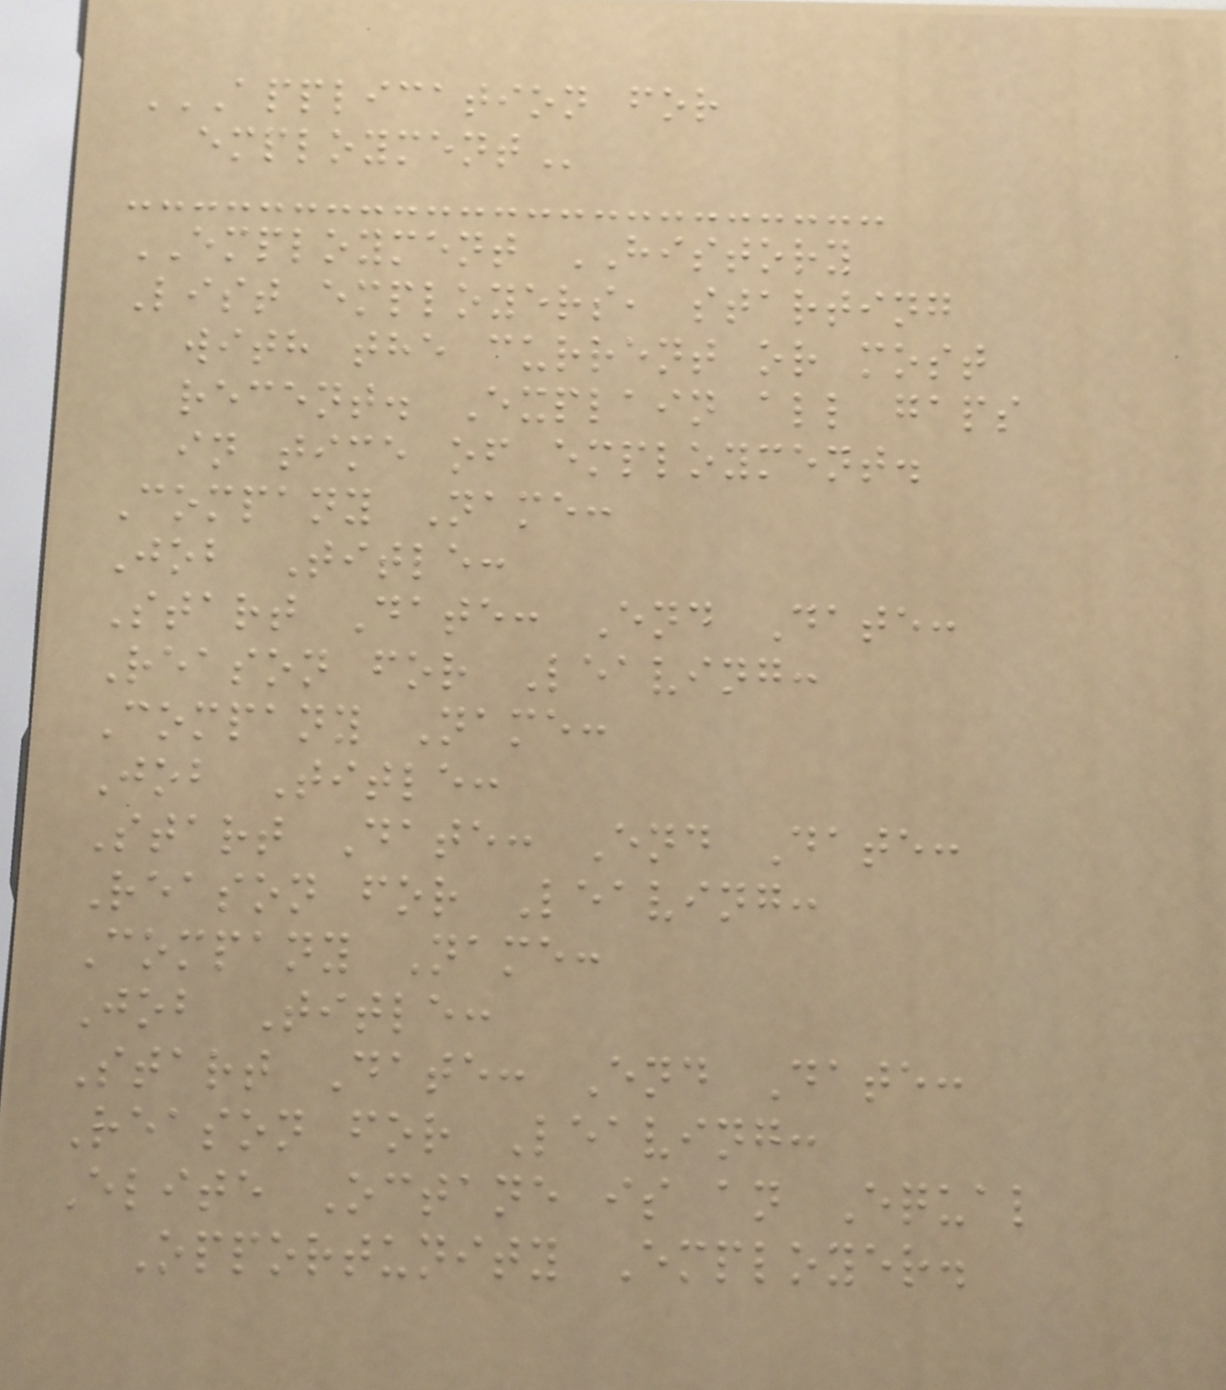APPLICATION FOR
EMPLOYMENT
EMPLOYMENT HISTORY
List employers, starting
with the current or most
recent. Explain all gaps
in time of employment.
Company Name:
Job Title:
Start Date: End Date:
Reason for Leaving:
Company Name:
Job Title:
Start Date: End Date:
Reason for Leaving:
Company Name:
Job Title:
Start Date: End Date:
Reason for Leaving:
Elite Octane is an Equal
Opportunity Employer.
